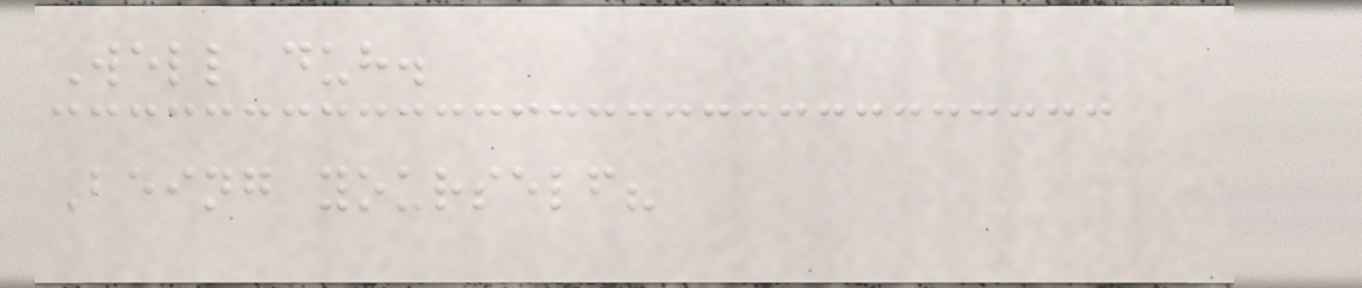Well duh.
Being yourself?
